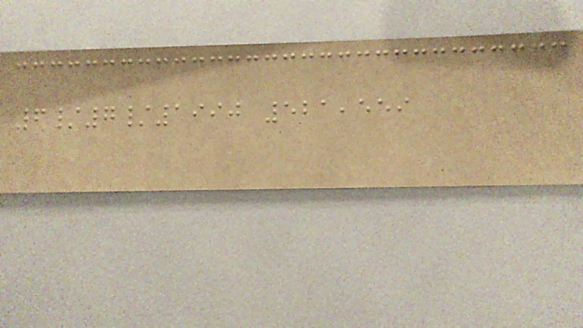6/7/1990 521,559
